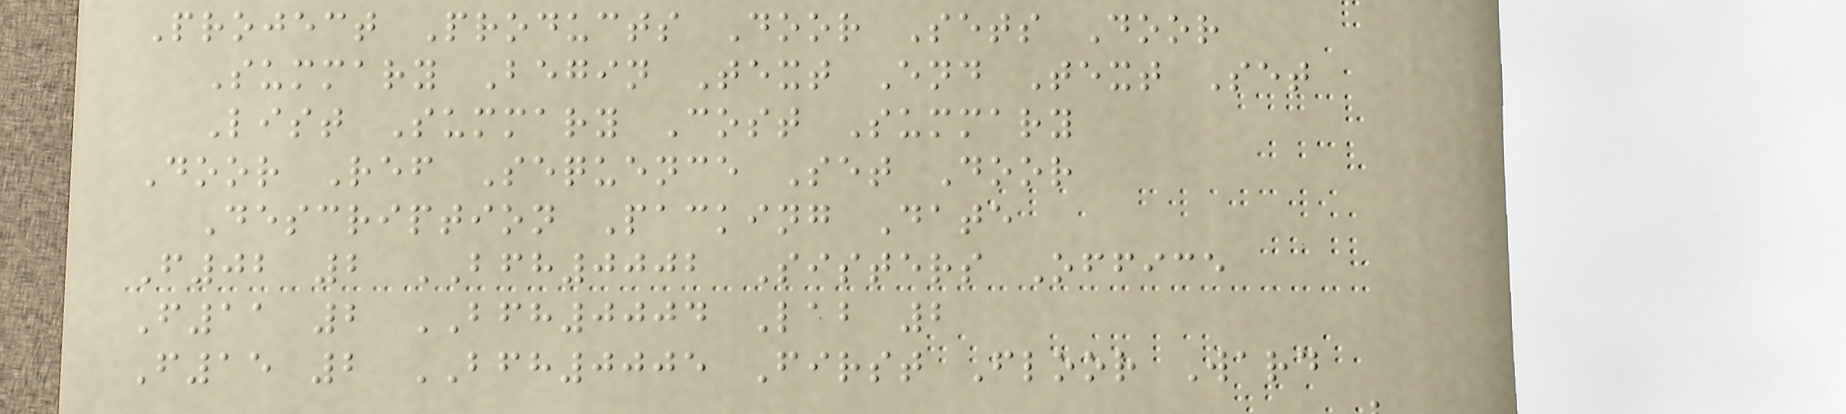Project Products Door Sets Door
Summary Begin Text End Text Set
List Summary Cost Summary
Door Ref Sequence Set Door
Description Packing Date
F02 2 BFH0002 Sisters Office
F11 2 BFH0004 Lab 2
F15 2 BFH0005 First Floor Ward
